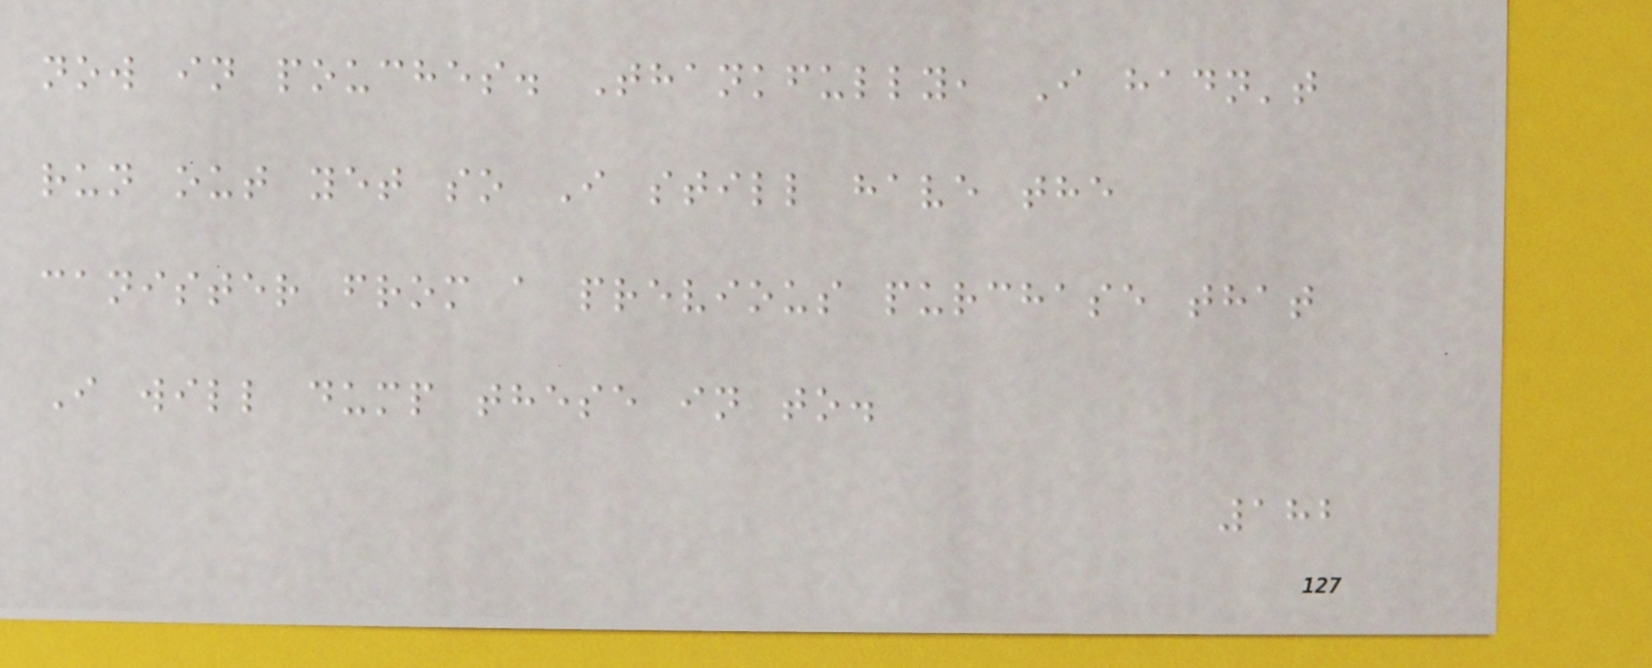now in pouches. Thankfully, I hadn't
run out yet so I still have the
canister from a previous purchase that
I will dump these in to.
182
